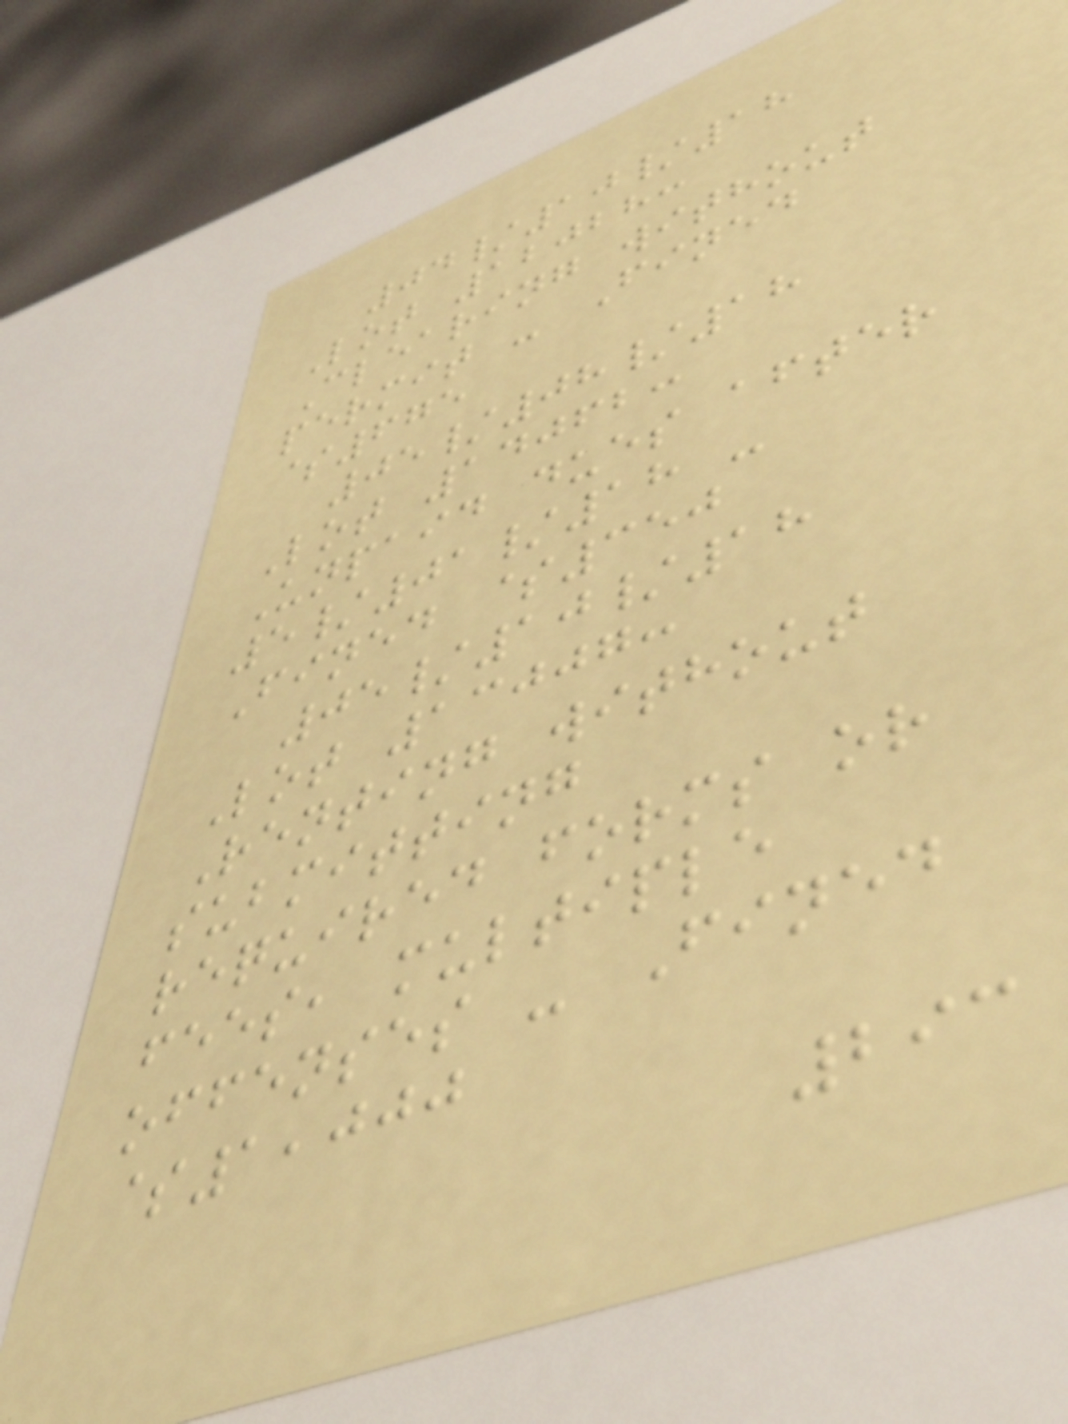04/10/18
Lot 12028:
Clearing without
permit - Fined
$675
05/08/18
Lot 14062:
Unpaid dues after
5/01/18 -
Fined $350
05/10/18
Lot 13007:
Renting without
submitting
required forms or
fees, multiple
offenses - Fined
$1,000
293
